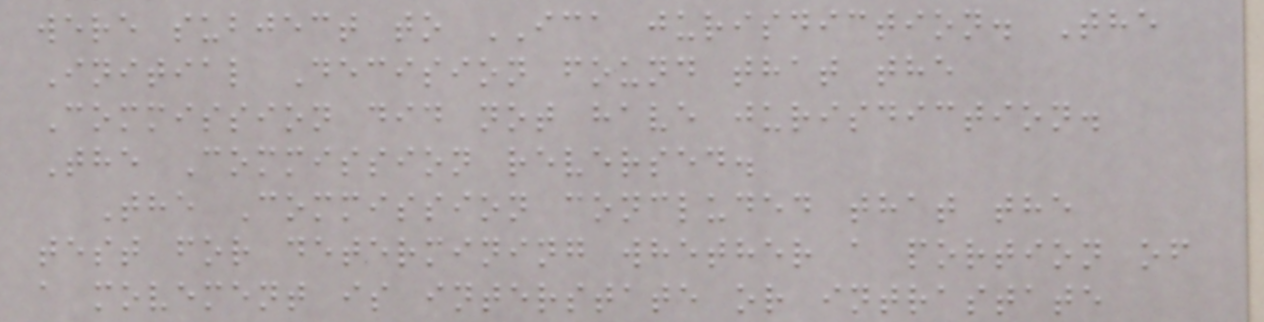were subject to ICA jurisdiction. The
Initial Decision found that the
Commission did not have jurisdiction.
The Commission reversed.
The Commission concluded that the
test for determining whether a portion of
a movement is interstate or intrastate
